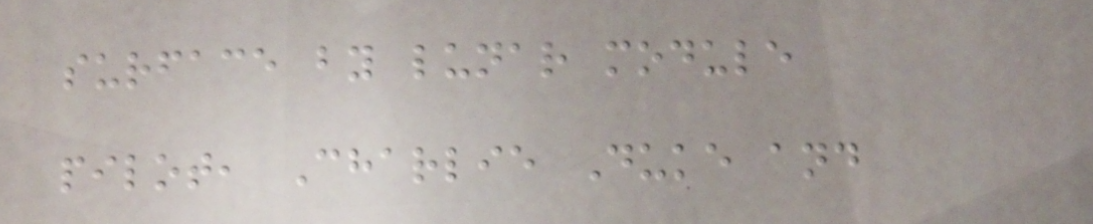surface by lunar module
pilot, Charlie Duke and
